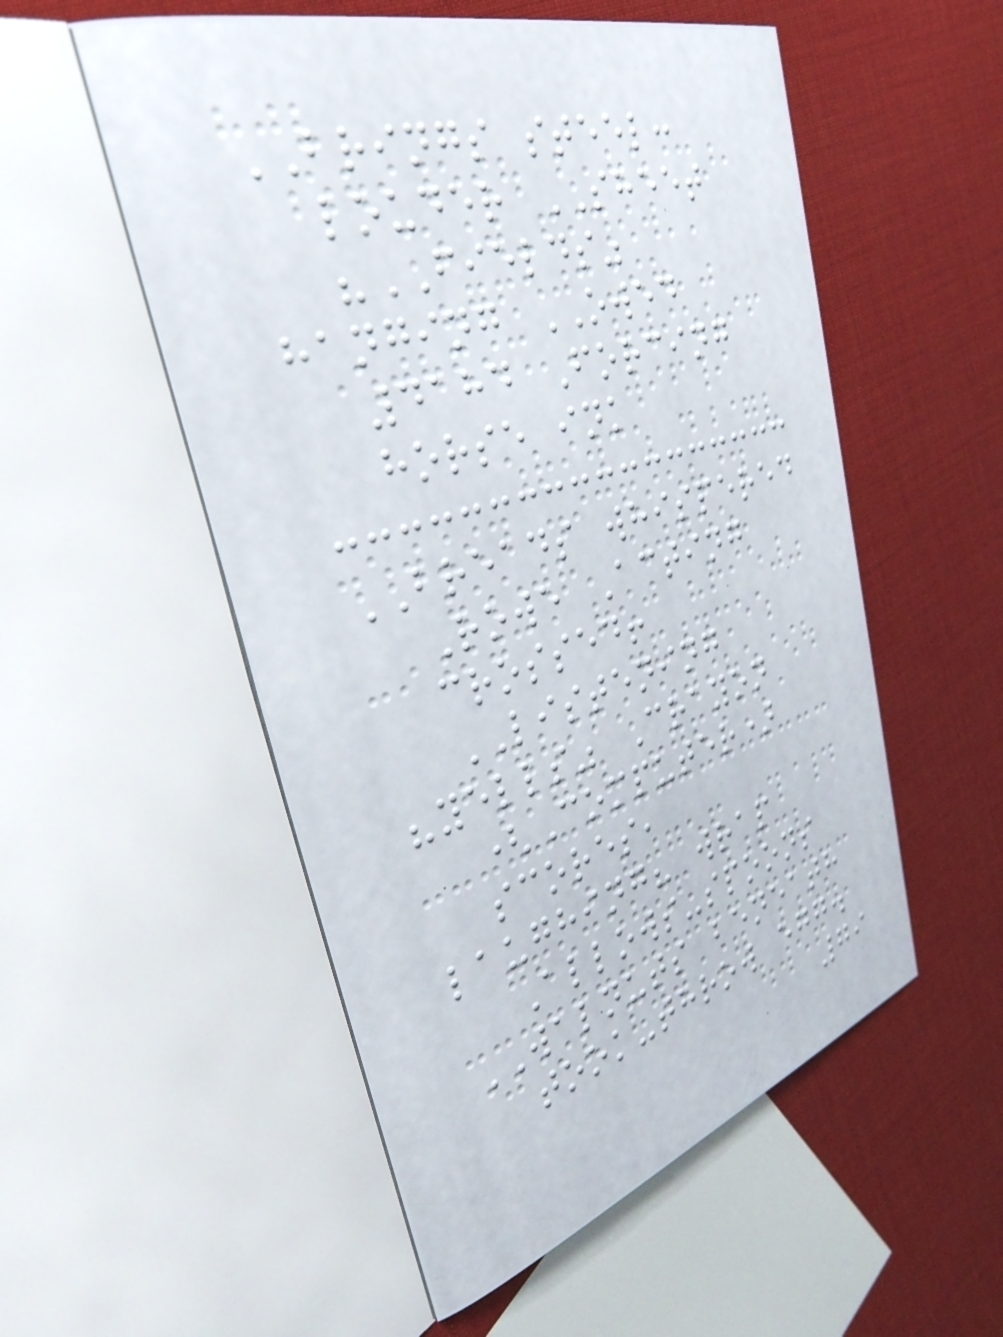BRINGS steel:
louder SHEET
"FIELDS"
hanging OWED
4184 Forcing
horse ink
BREADS whispered
Rowe Acting
crossed!
LISTENING
"yells" Crayon
(Computer)
scores,
laughing? wrap
Allows-spoons
WALNUTS beneath
took-throw egg.
79
